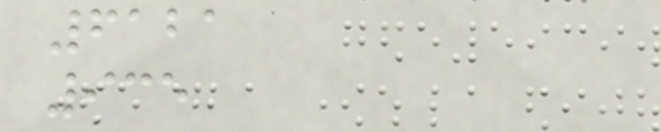6121
935
